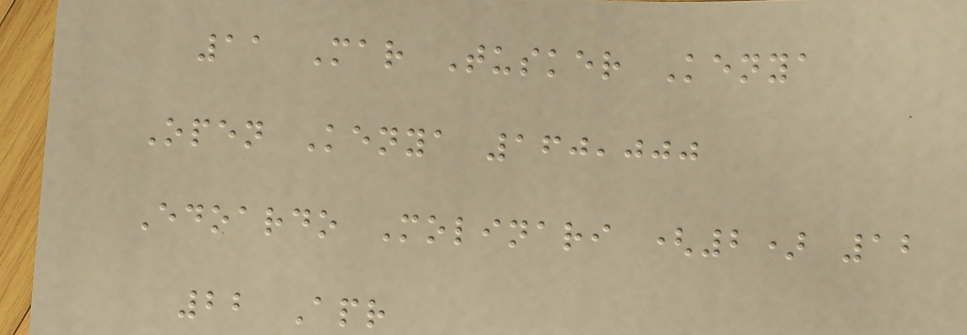11 Mar Tusker Kenya
Open Kenya 160,000
Edoardo Molinari (2) 12
22 Apr
